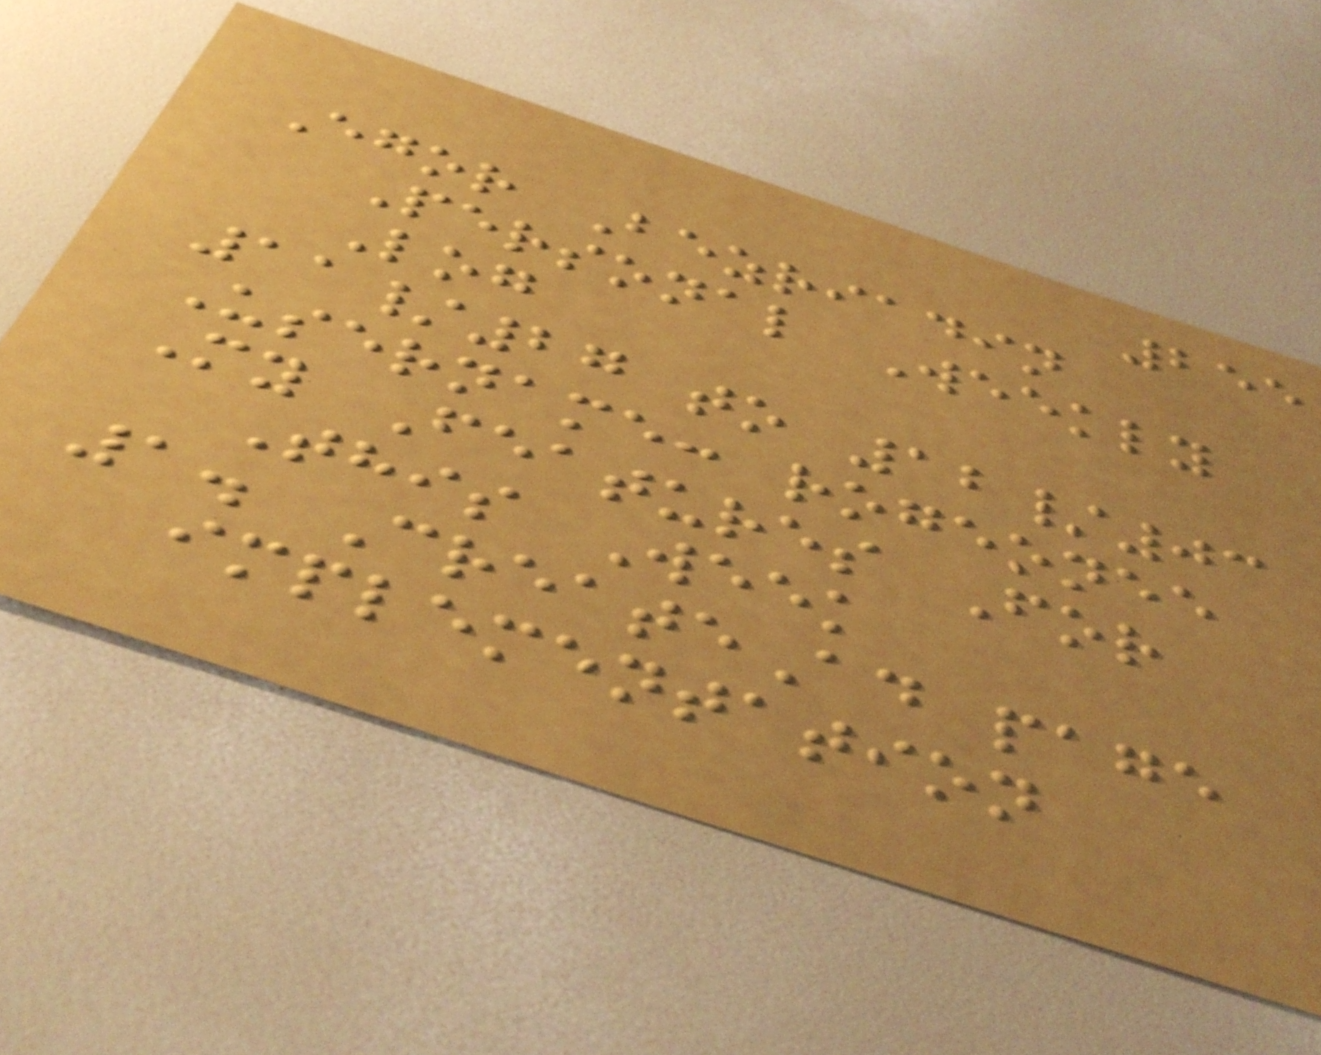255
Egor Bezriadin
Personal Weekly
Log
11/27 to 12/03
Username: rogeonee
My Features For
This Week
1. CreateAd page
implementation
